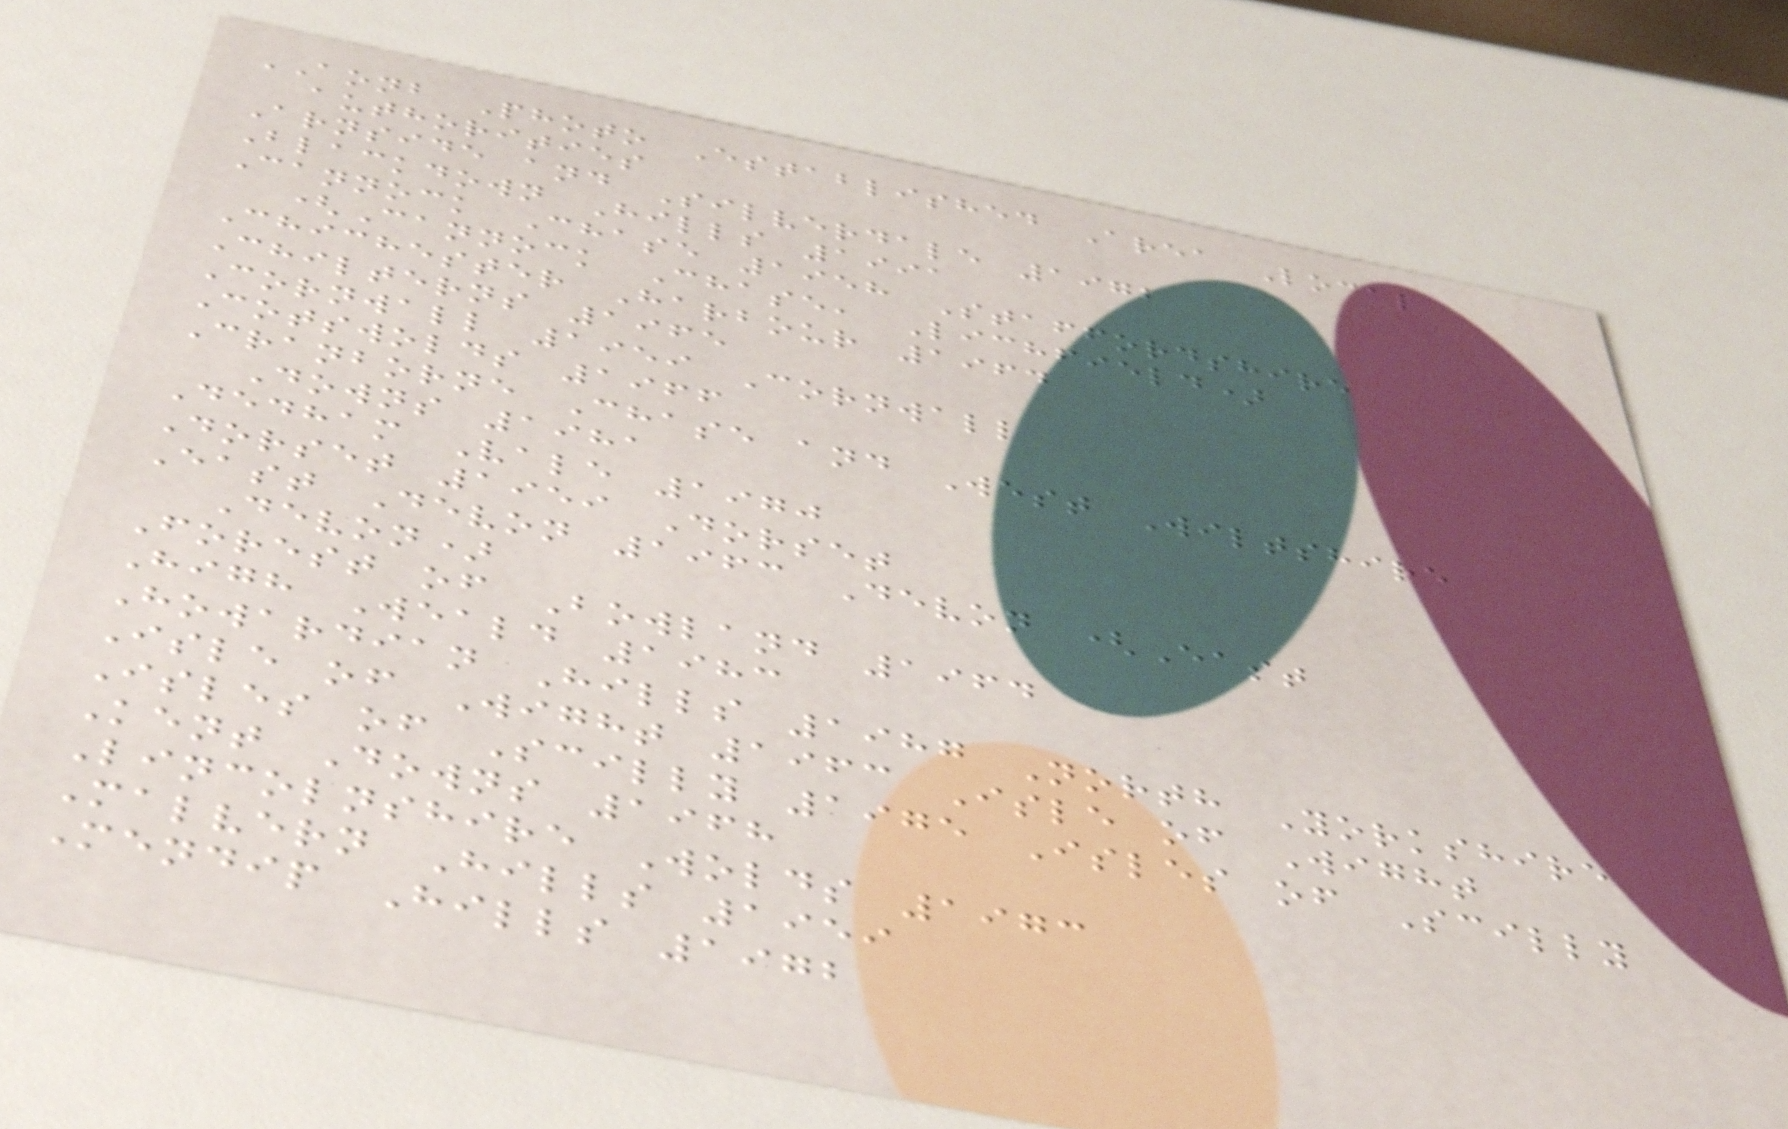AONB Photo Established Area Local
authorities
Arnside and Silverdale 1972
Blackdown Hills 1991
Cannock Chase 1958 Staffordshire
(Cannock Chase, Lichfield)
Chichester Harbour 1964
Chilterns 1965
Cornwall 1959 Cornwall
Cotswolds 1966
Cranborne Chase and West Wiltshire
Downs 1981
Dedham Vale 1970
Dorset 1959 Dorset
East Devon 1963 Devon (East
Devon)
Forest of Bowland 1964
High Weald 1983
Howardian Hills 1987 North Yorkshire
Isle of Wight 1963 Isle of Wight
Isles of Scilly 1975 Isles of Scilly
Kent Downs 1968
Lincolnshire Wolds 1973
Malvern Hills 1959
Mendip Hills 1972
